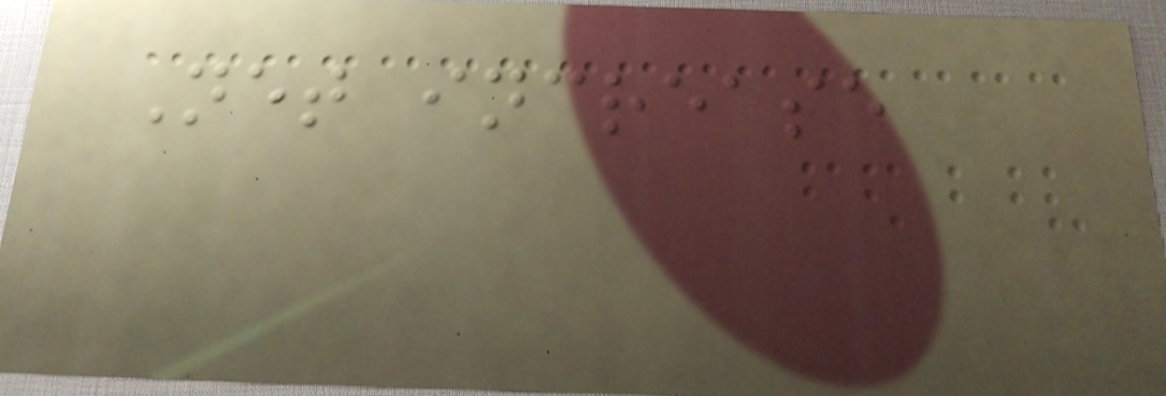Net increase
